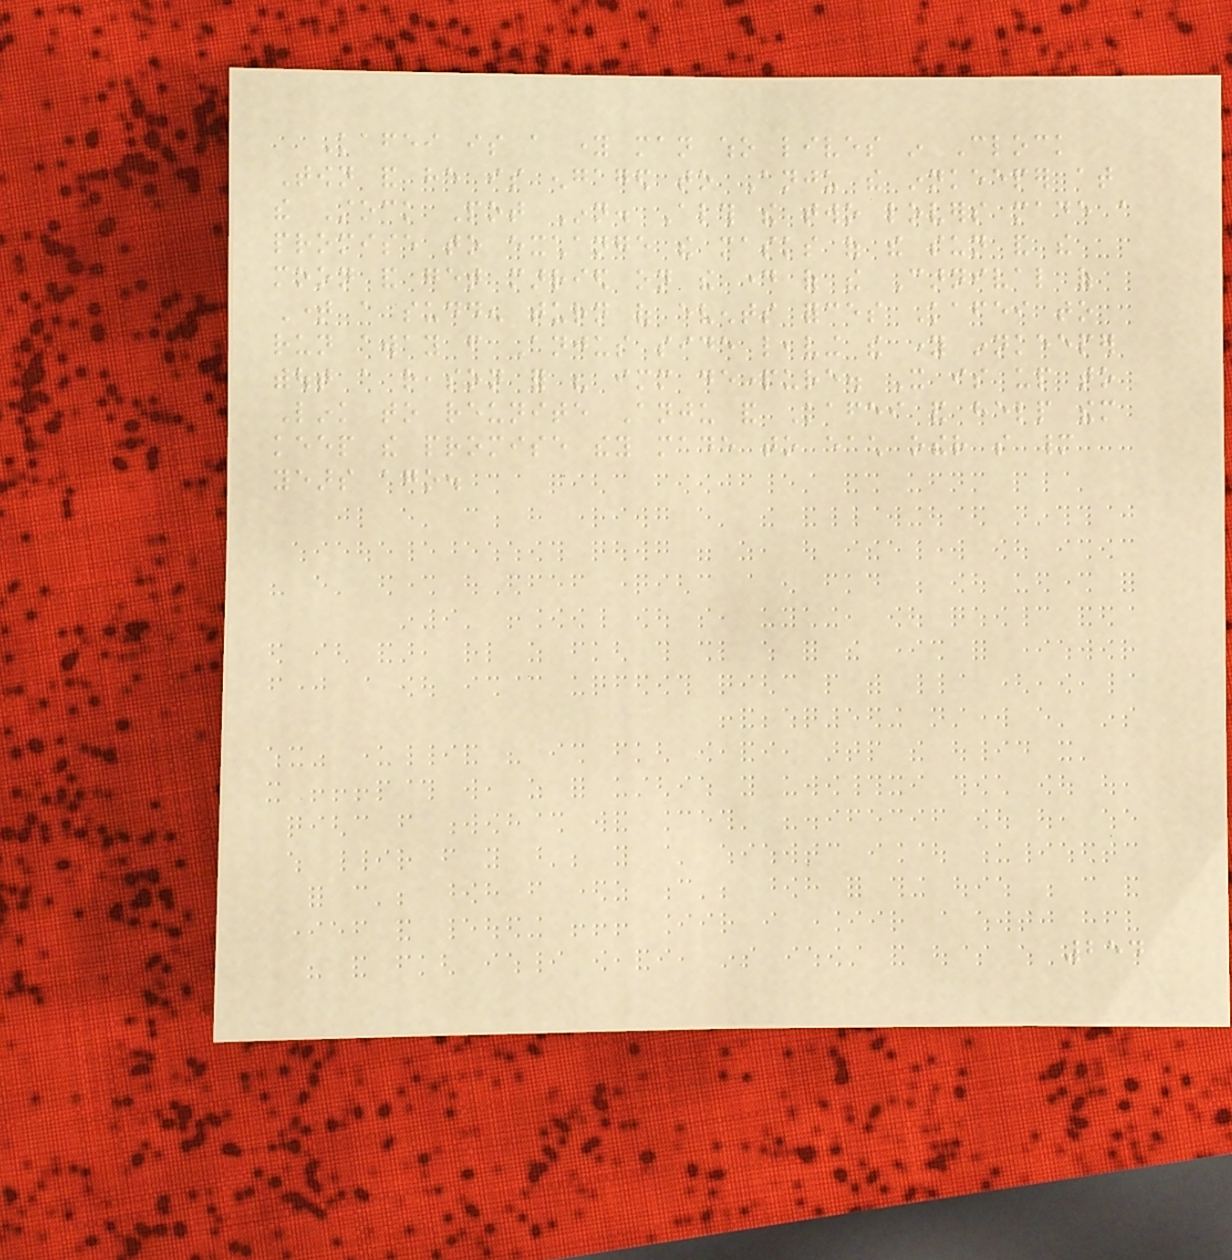Kafei is a young man who lives in Clock
Town and he is engaged to Anju the innkeeper at
the Stock Pot Inn. Although the two lovers made a
promise to exchange the masks of the sun and the
moon and get married on the day of the Carnival of
Time a sudden turn of events forces Kafei to
run away from Anjus side leaving the young innkeeper
without a reason for his immediate departure. It is up to
Link to reunite Anju and Kafei and help them
keep the promise they made to each other so many
years ago.
254
